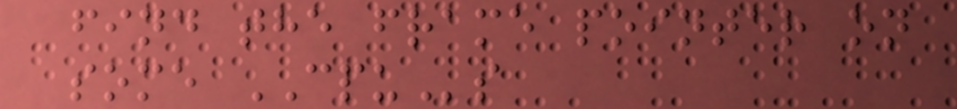find the frame pointer on
some CPUs
